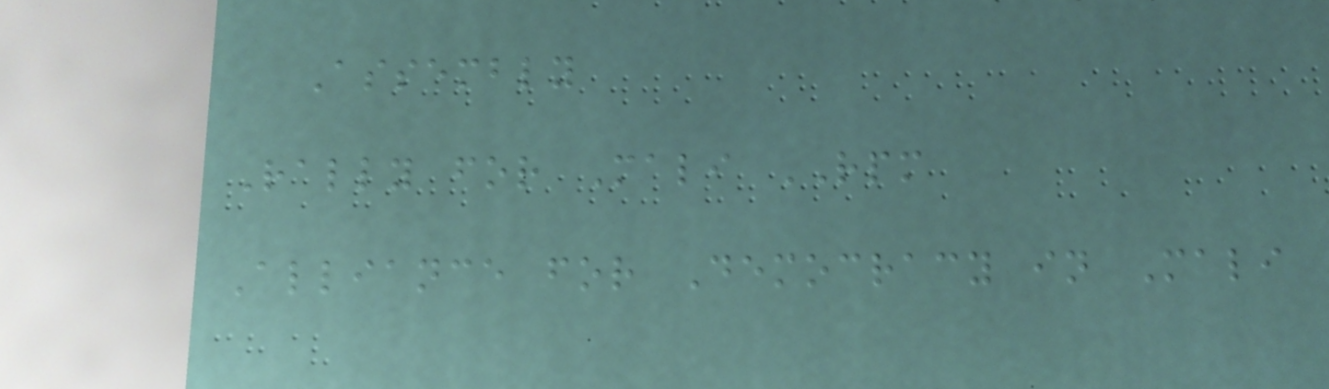Assembly
Rally for Mali RPM
Alliance for Democracy in Mali
